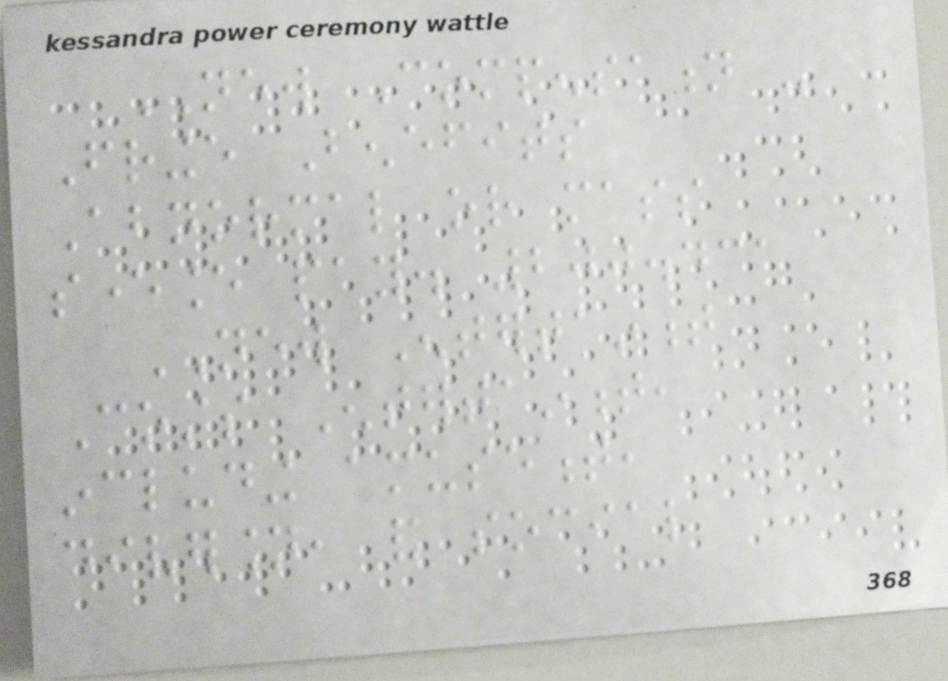NEW Compensation -
Fringe Benefits
Abnormal or mass
severance pay. 200.431
NEW Entertainment
Costs Entertainment,
including amusement,
diversion, and social
